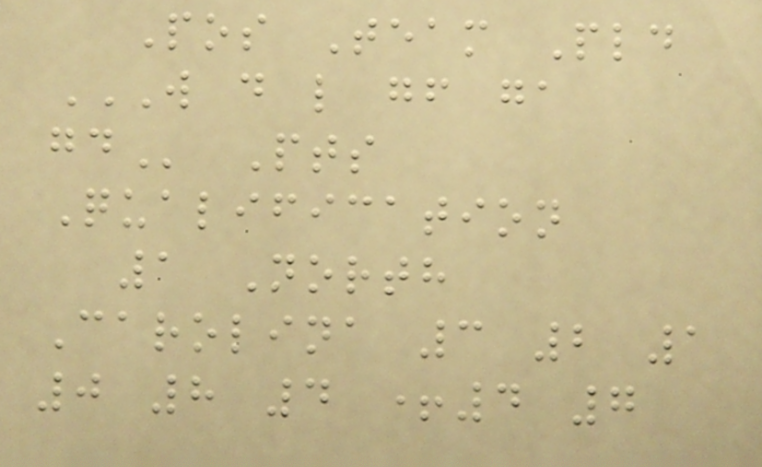Pos Team Pld
W D L GF GA
GD Pts
Qualification
1 North
Carolina 3 2 1
0 8 4 +4 7
